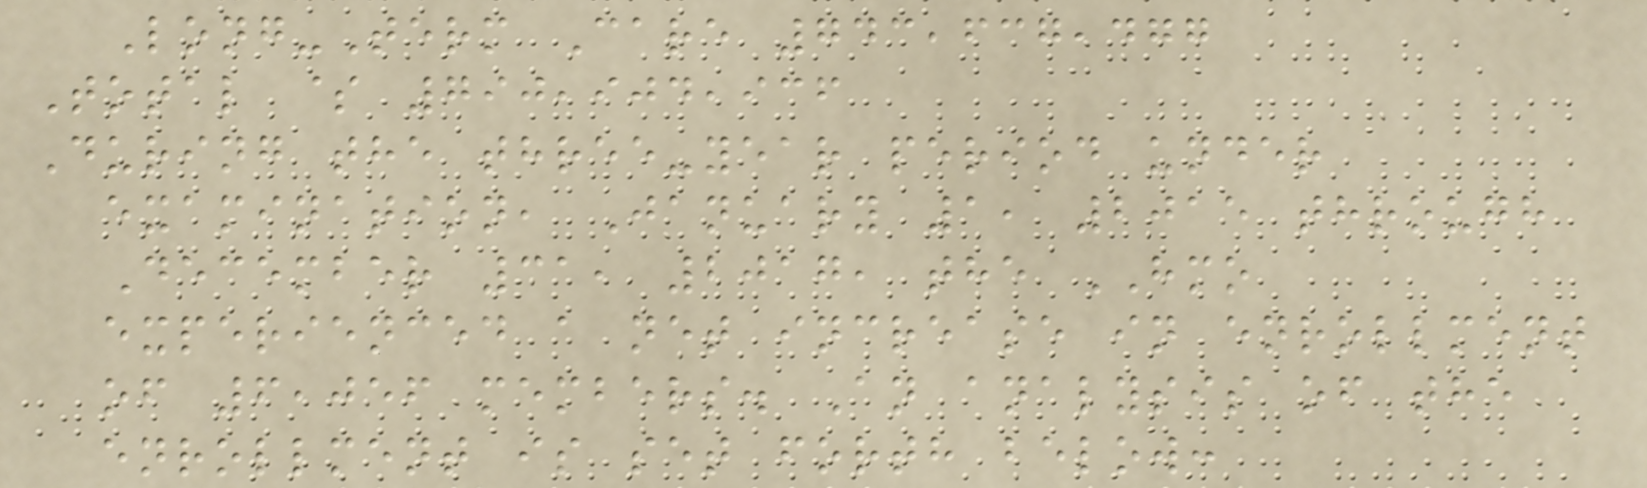Long-Term Care 743,637,477
Total $ 790,904,936
During the three-year period under
examination, January 1, 2015 through
December 31, 2017, the HMO
experienced a net increase in enrollment
of 6,056 members. An analysis of the
enrollment is set forth below:
